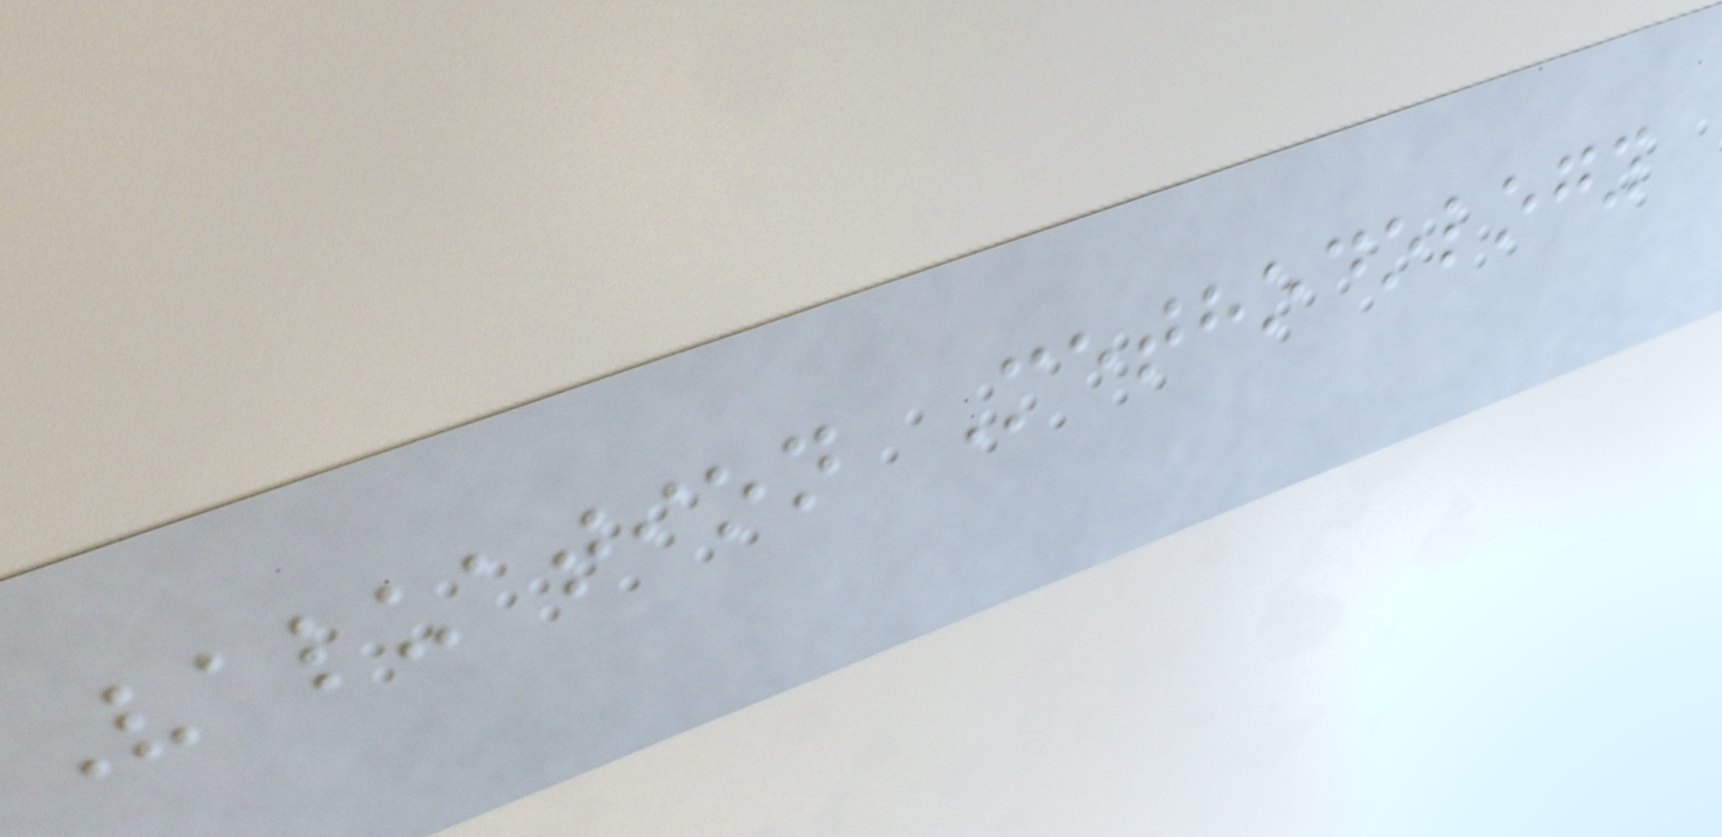Valuation Methodology
